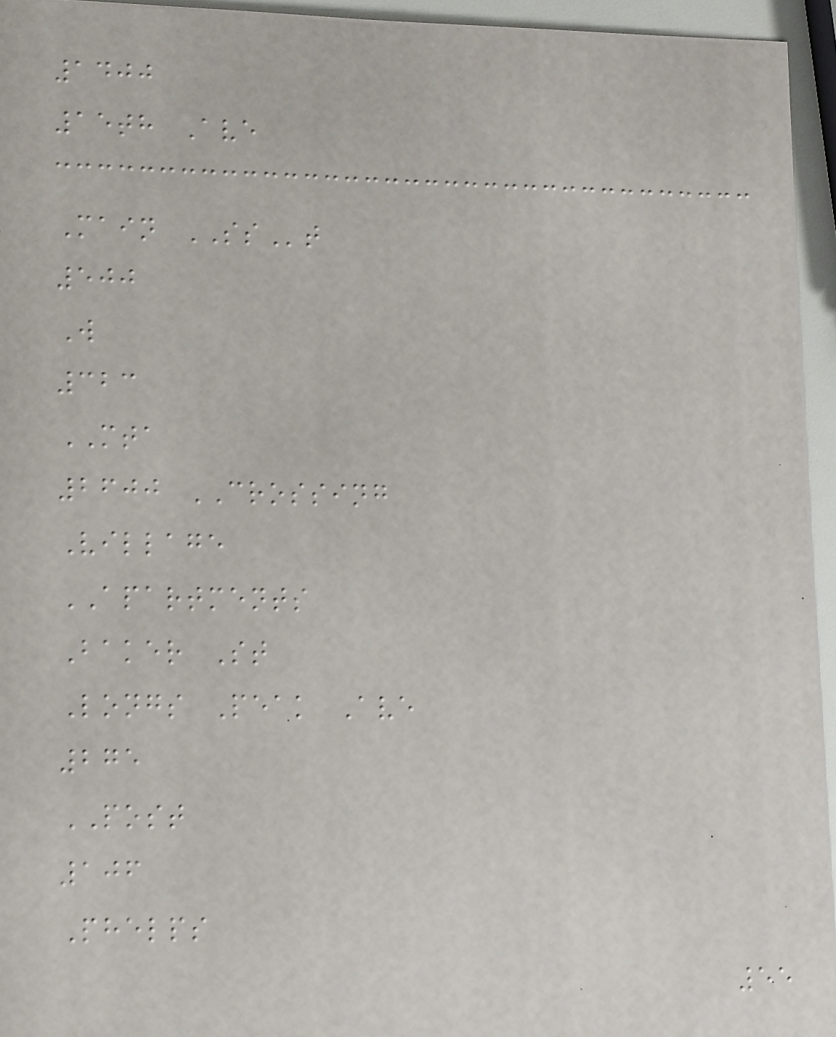1400
15th Ave
Main SSt
500
W
323
MTA
2600 CROSSING
Village
APARTMENTS
Baker St
Longs Peak Ave
275
POST
106
Phelps
55
